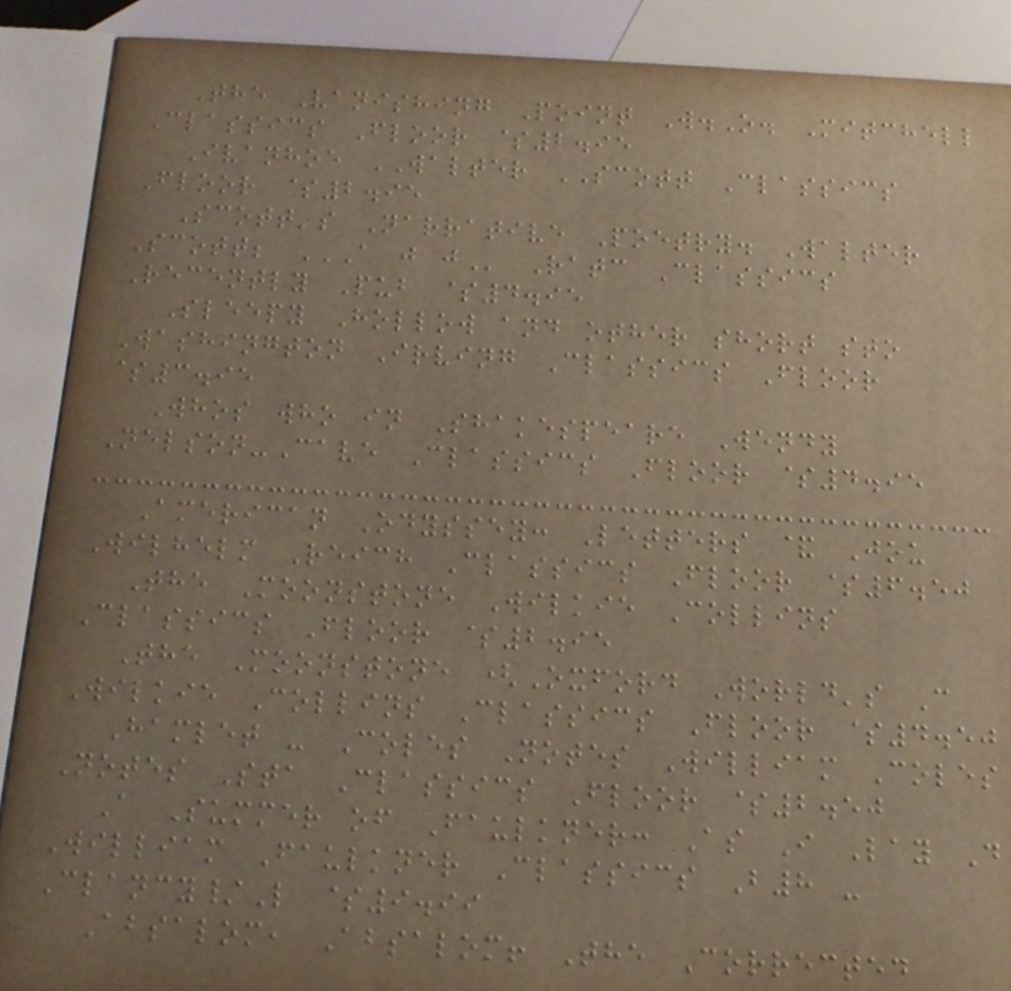The Vanishing Point W.O. Mitchell
Classics Floor $2.95
Ivanhoe WALTER SCOTT Classics
Floor $2.95
Scott's Narrative Poetry. Walter
Scott; A J J Ratc Classics
Recently Pub $4.95
Sleepy Hollow and other short sto
Washington Irving Classics Floor
$3.95
Whos who in Shakespeare Wendy
Nelson-Cave Classics Floor $4.95
American Odyssey: Letters & Jou
Wilhelm Reich Classics Floor $6.50
The Moonstone Wilkie Collins
Classics Floor $2.95
The Moonstone (Oxford World's C
Wilkie Collins Classics Floor $4.50
Hamlet - Coles Notes William Coles
Notes Sta Classics Floor $2.50
A Summer of Faulkner: As I Lay D
William Faulkner Classics B8 -
Clancy/L $9.99
Absalom, Absalom! The Corrected
